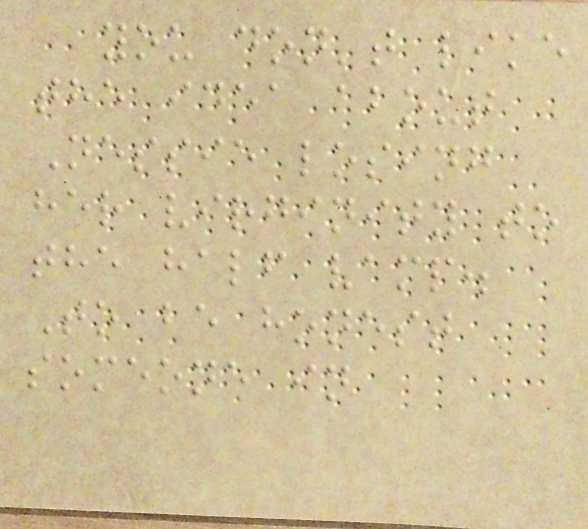you don't like
the idea about
Nessie losing
her virginity to
the half vamp.
To be honest
someone in
